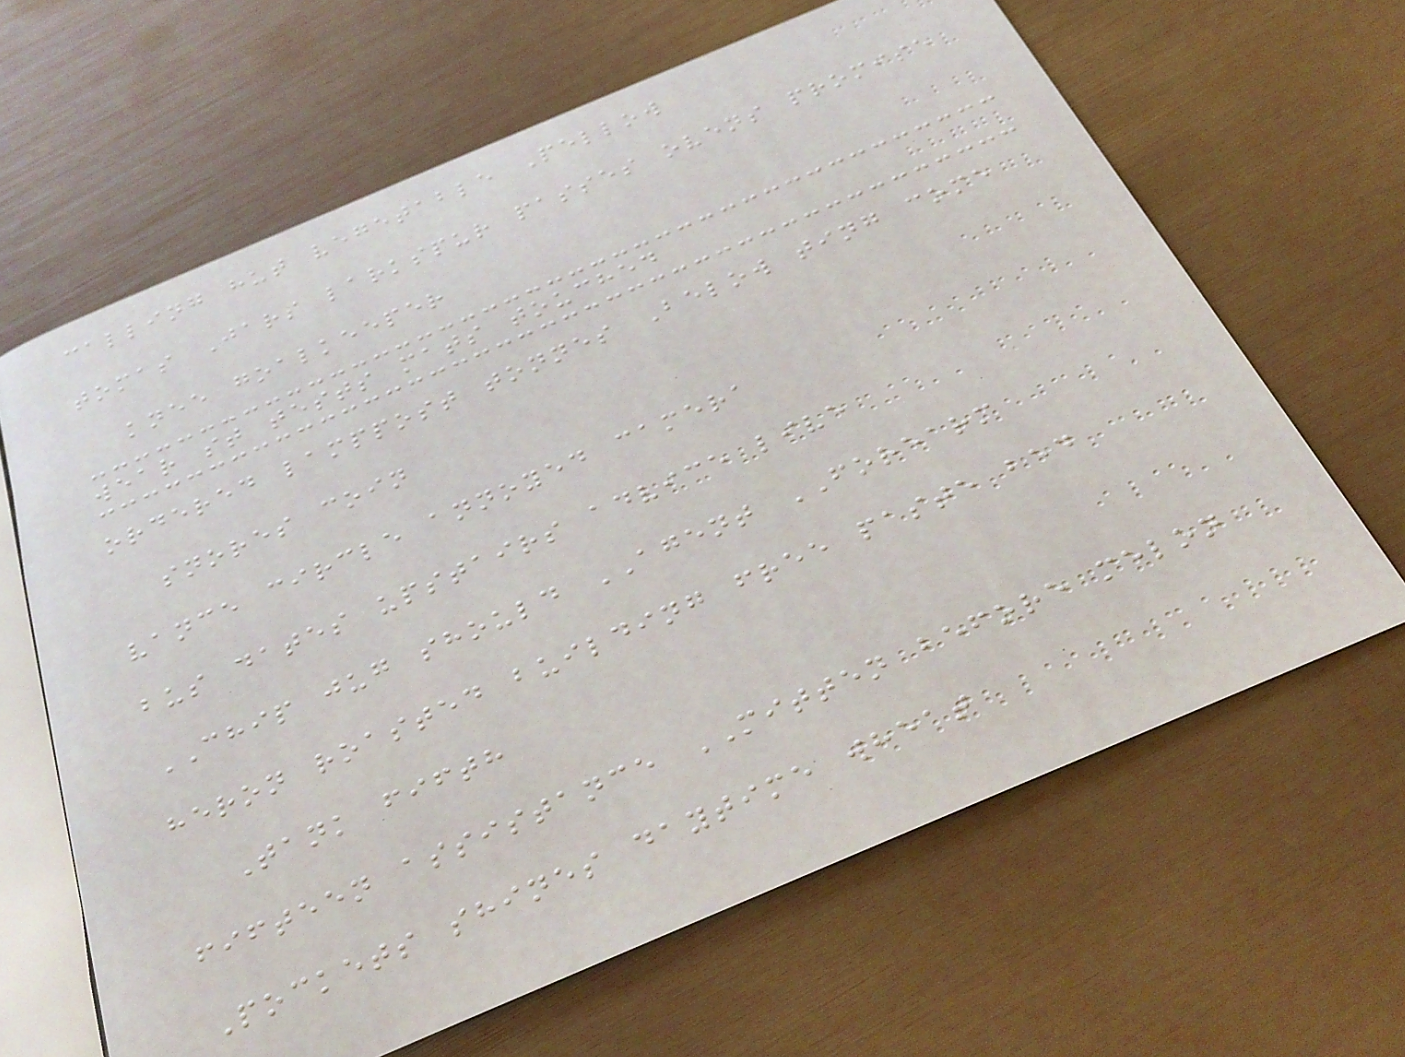calling hut vegetable Pellow
tomas Jars larkspur passes ovens promise
knee goalkeeper
wear st tests mats touched
ordered lamppost tonnes Below ting come
snores coin
vance circle annoyed camera
bus dates upstairs advice live
CHIP jug should AGENT FOREARM
heron roasted building free paste bed
Tank fifth
fifteen assistance MITTEN before melon
Pockets shines daytime wheat
